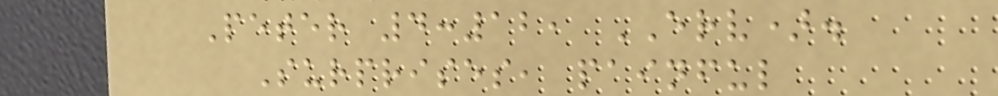Peter 4:12, ERV).
Surprises, painful
